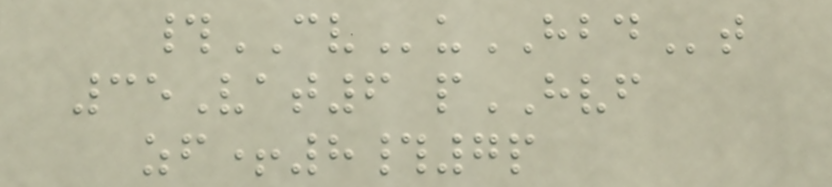#CVuHBDt
35Vat6 pHVF
zf+8#7p
